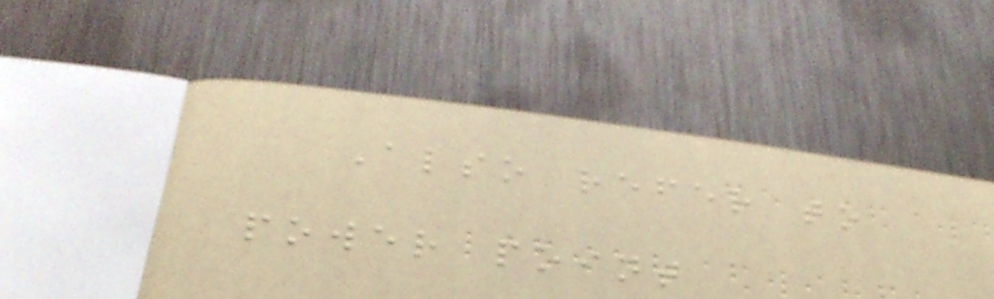Also refer to
power point
